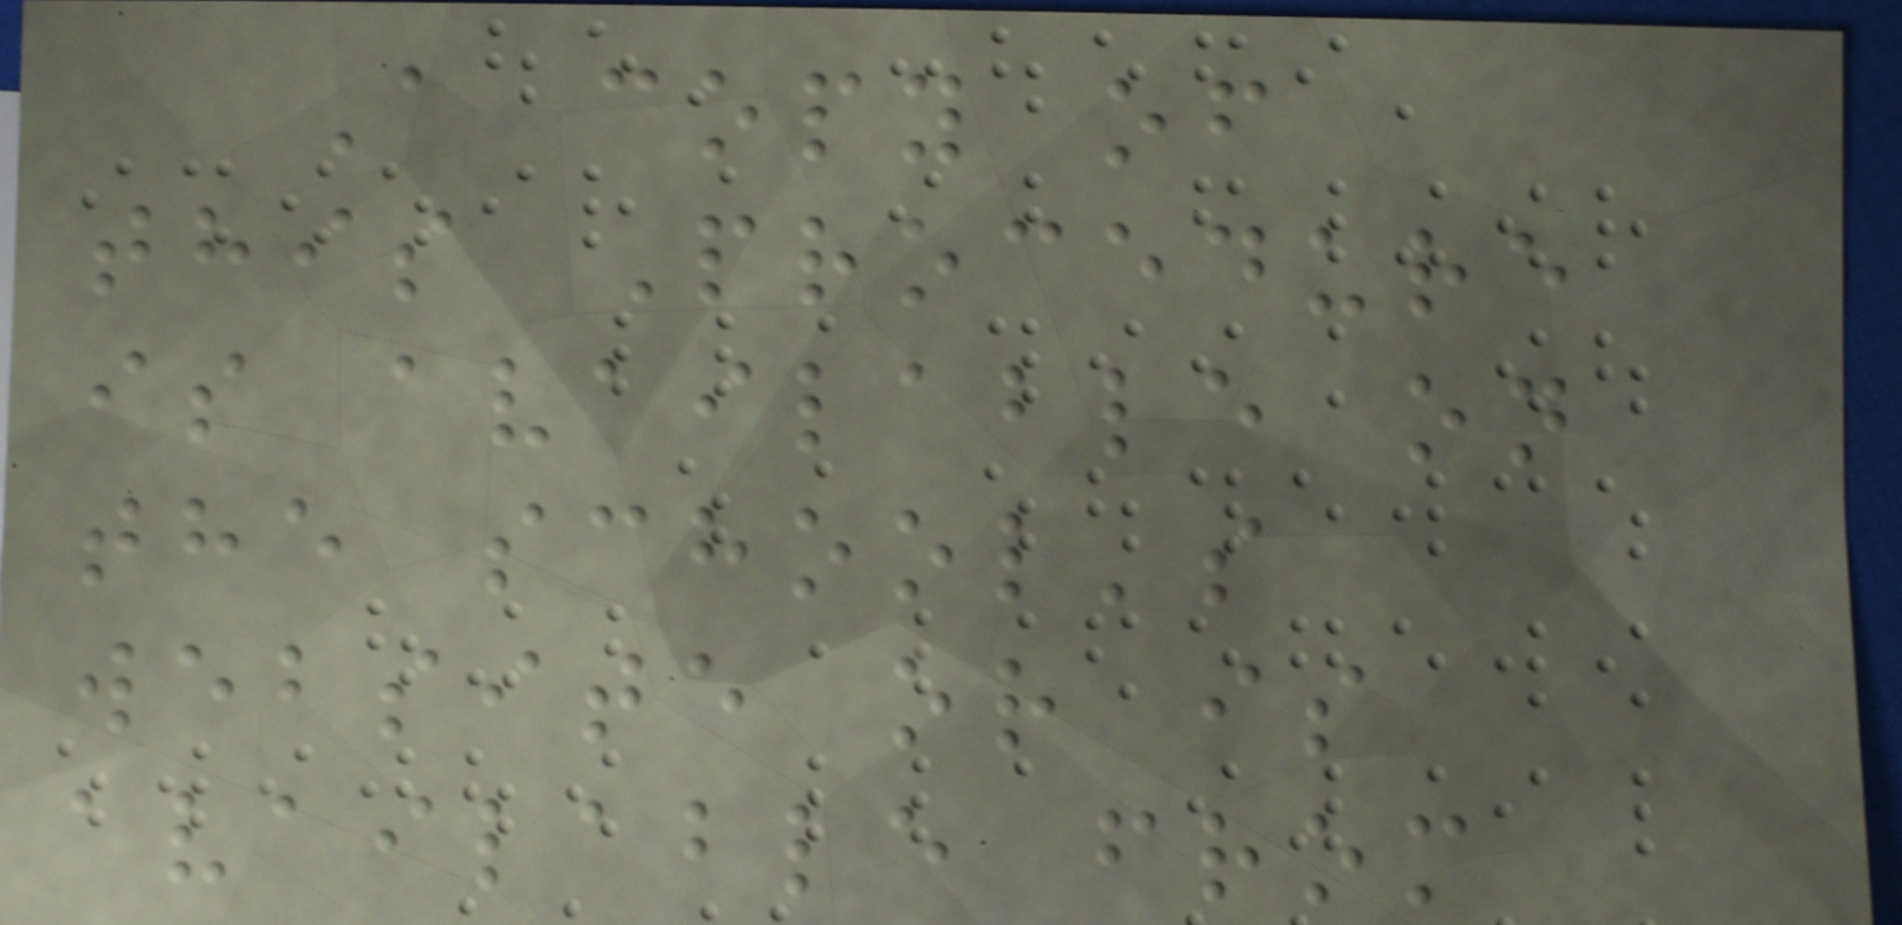A copy of
this Procedure
is available on
the school's
website or is
available from
